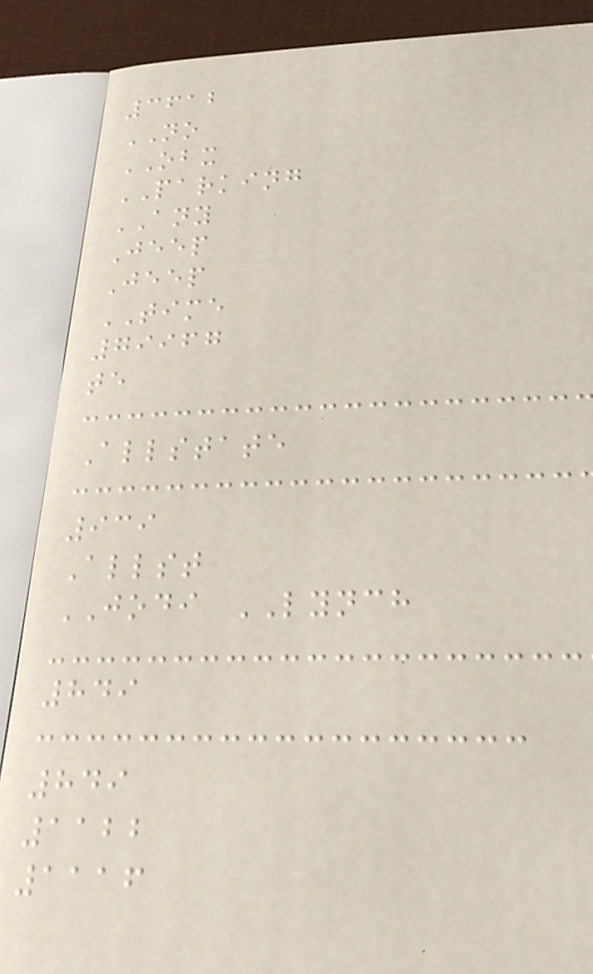3612
NO
OBX
PARKING
ANY
Jeep
Jeep
TIME
79967
te
Allstate
939
Allst
JODI LYNCH
849
849
1122
1116
